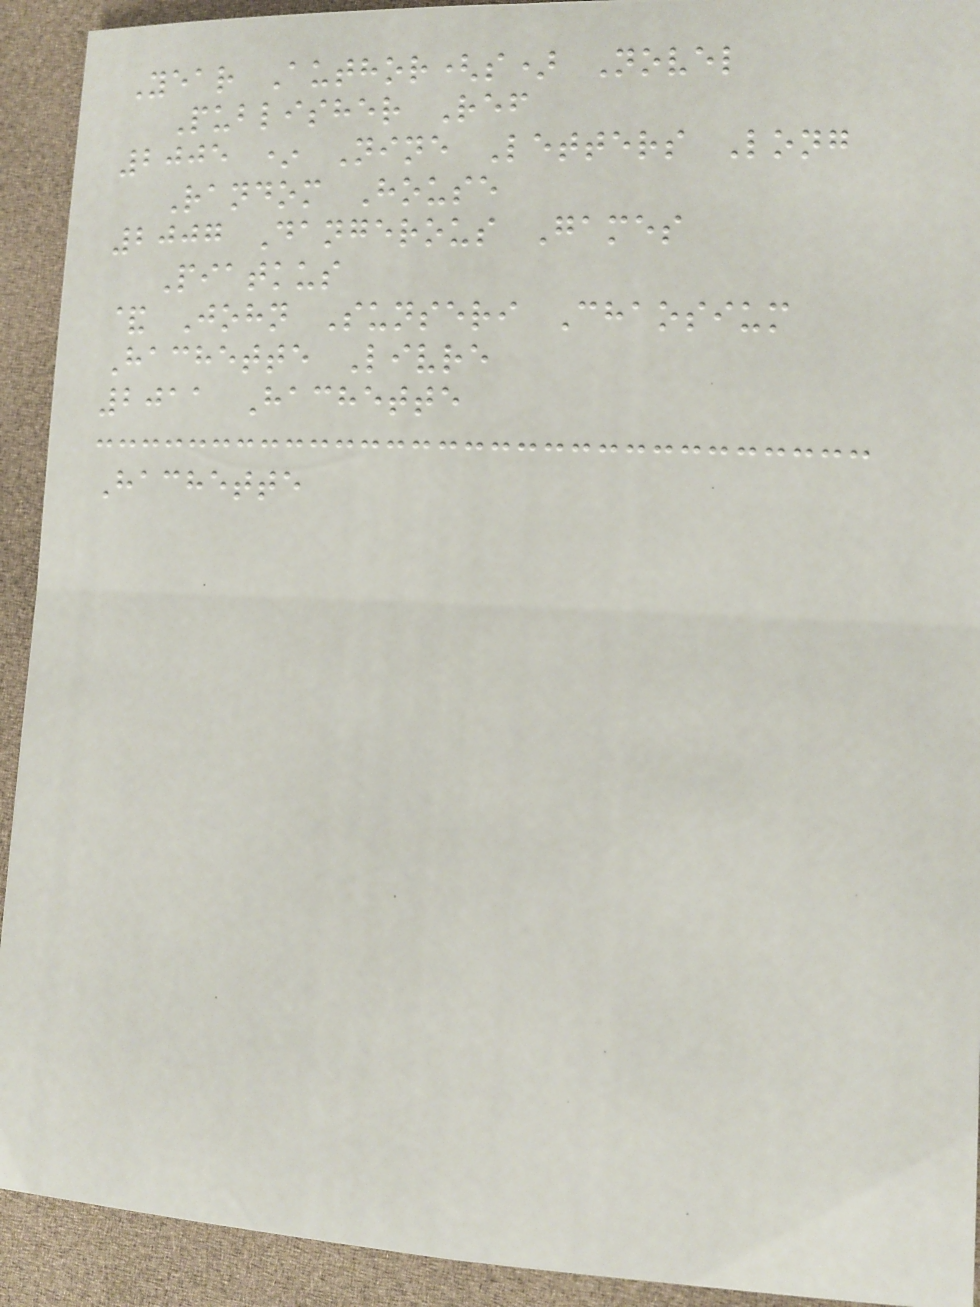Year Author(s) Novel
Publisher Ref
2005 * Nine Letters Long
Random House
2007 Dangerous Games
Piatkus
& John Sunseri Chaosium
Hachette Livre
2011 Hachette
Hachette
